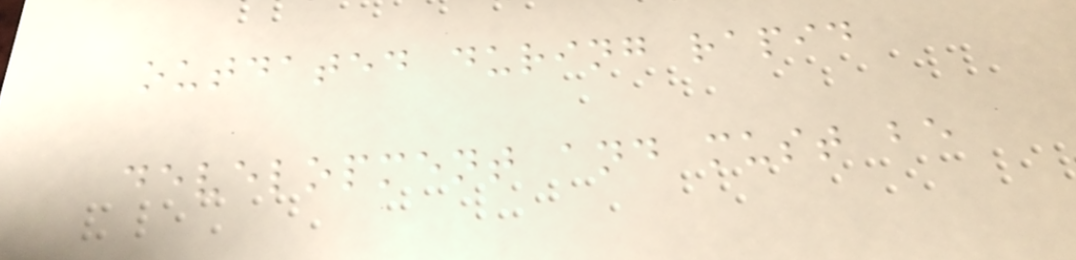outdated during rapid
development and must be
